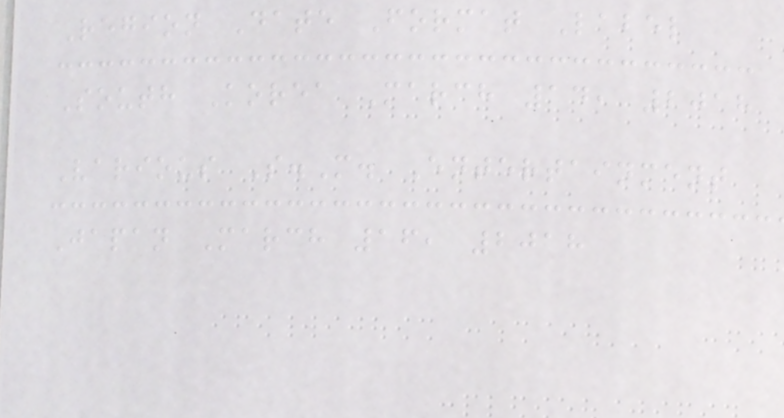Region Date Format Label
South Korea March 14, 2018
Various S.M. Entertainment
Japan March 16, 2018
